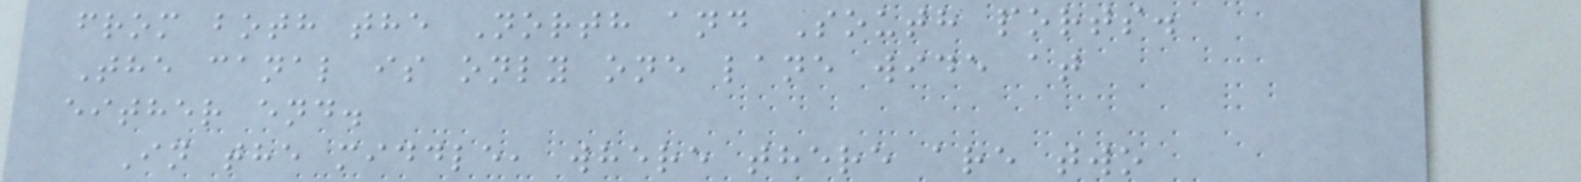from both the North and South ports.
The canal is only one lane wide at
either end.
In the middle, where there are two
